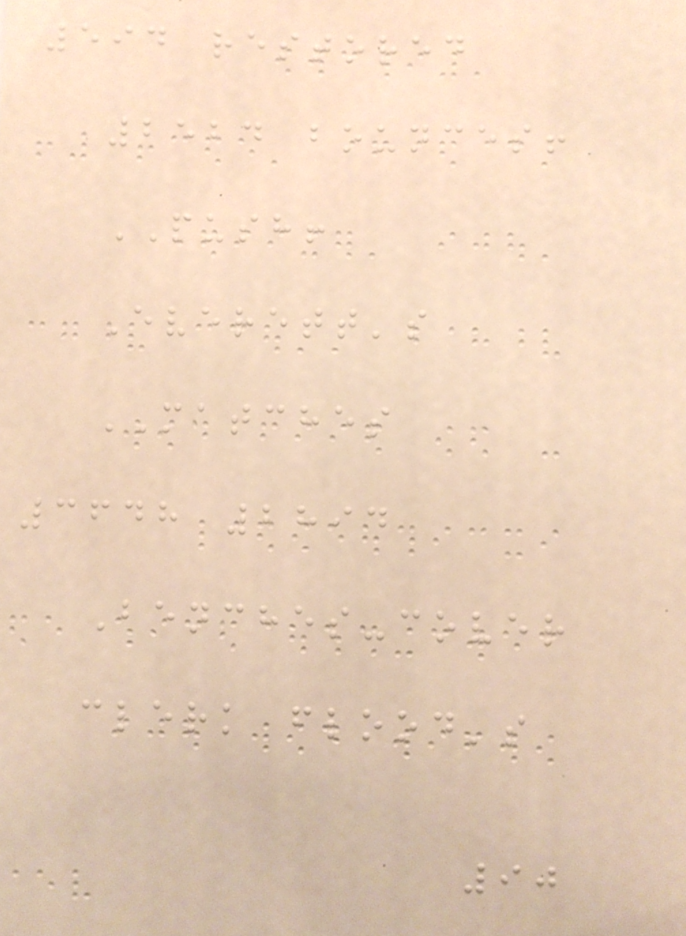594 restored
2524 bounces!
PUSH!
Everett's
MATCHES
3648 2894
Benches-cover
clerk flood's
90
